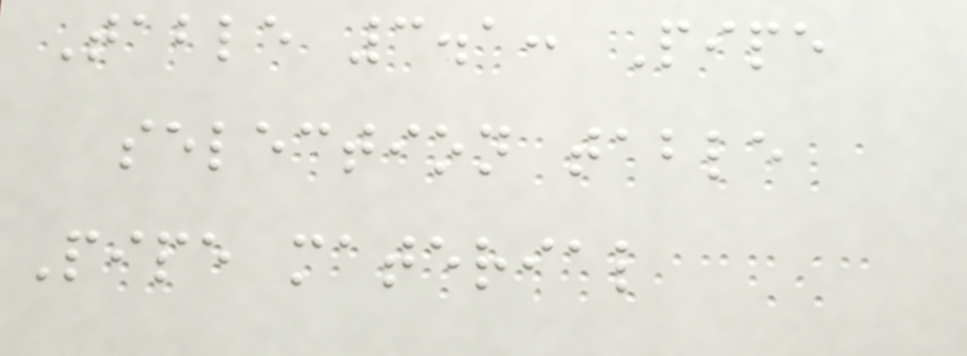Table 3.1: Pipe
selection table
Pipe material
